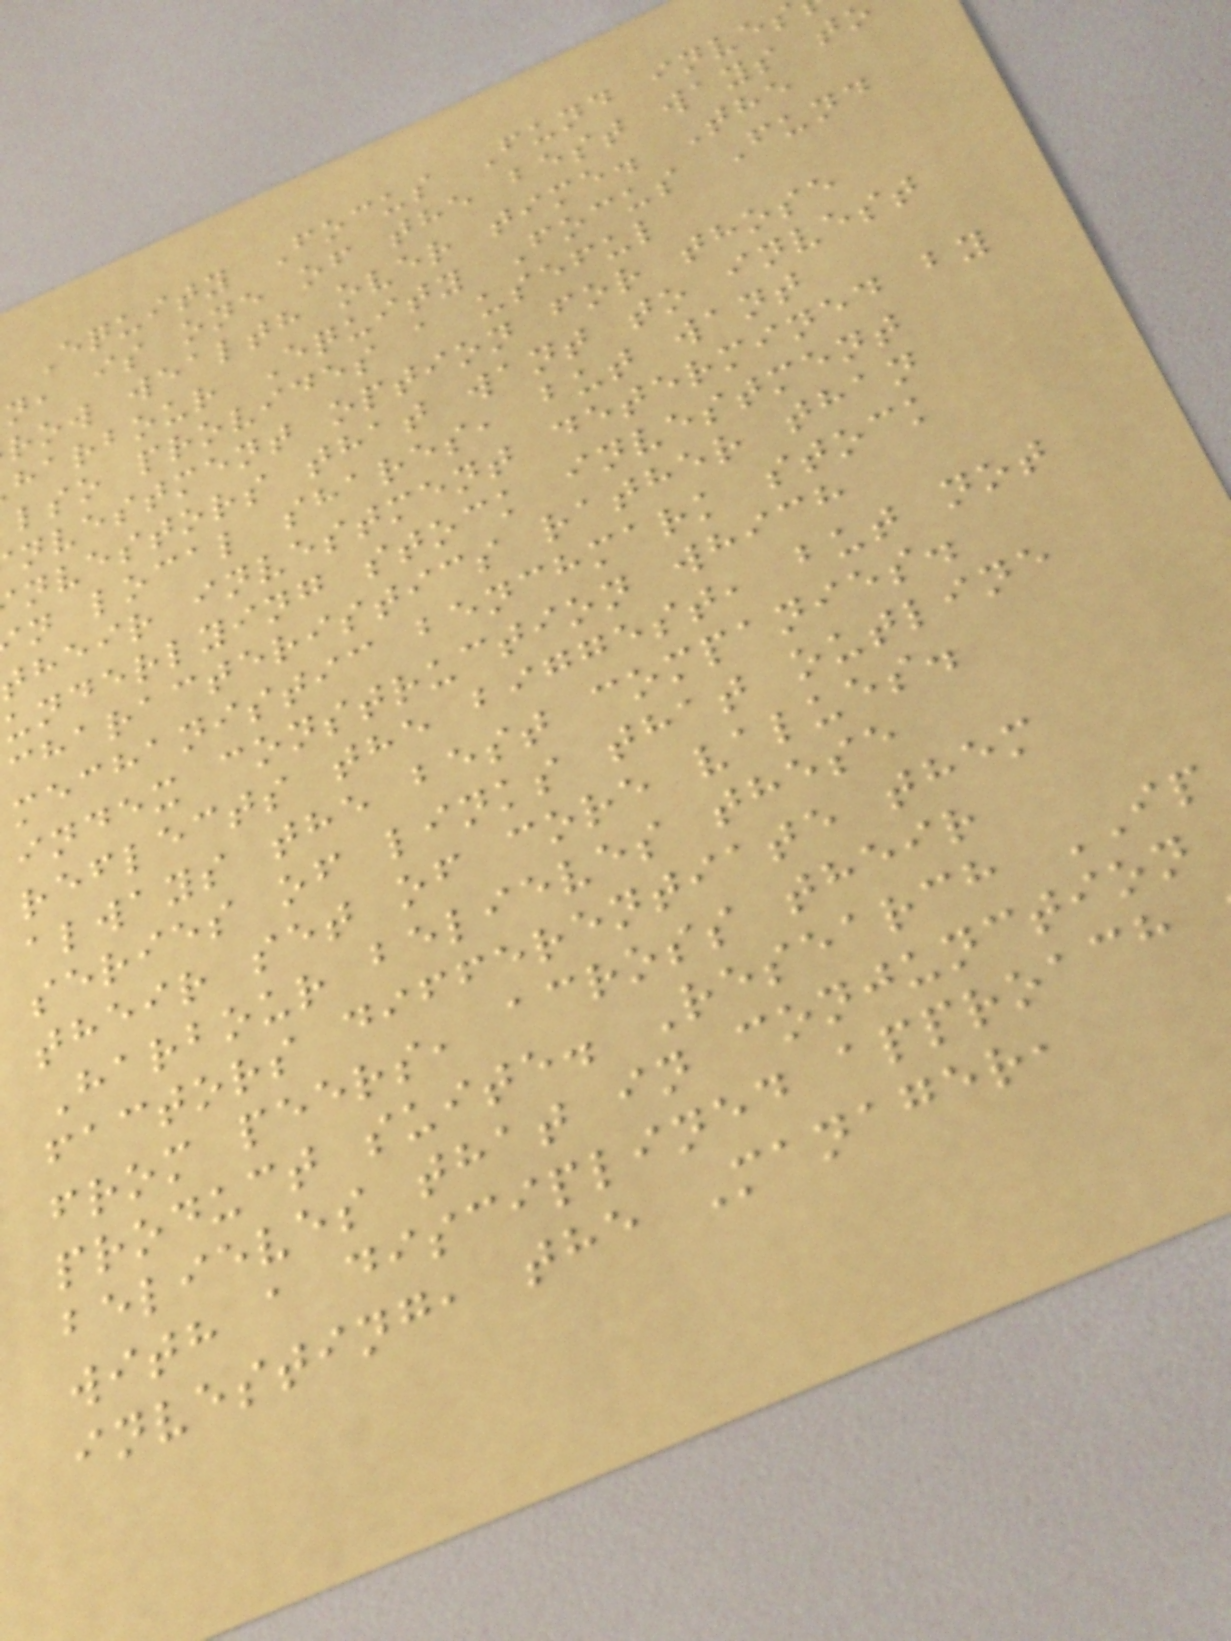Equity Focus Fund inves
n, is one of the best ways to
row wealth over time. The
harbour Equity Focus Fund
lso provides a useful
nvestment option for those
nvestors that want to invest
n local shares, but want
their investment determined by
underlying stock investment
characteristics rather than
mechanistic benchmark stock
index construction which
reflects the biggest, but not
always the best companies.
series of links that outline
their set of core values.
Harbour believes these
factors differentiate them
from peers, across their
product suite. Research IP
believes that in conjunction
with a disciplined approach
investing, the Manager,
